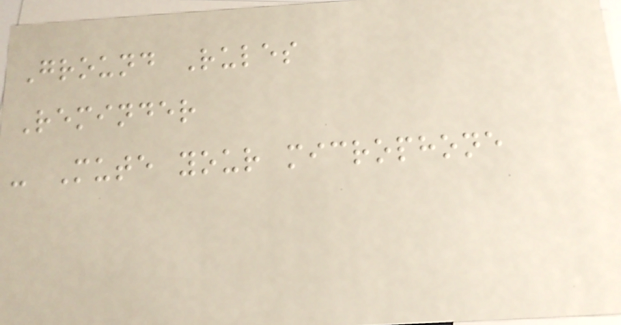Ground Rules
Reminder
- Mute your microphone
